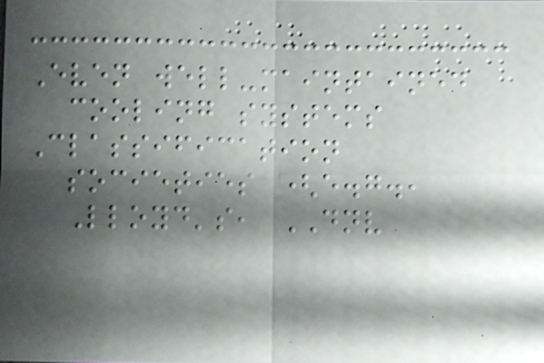Even well-maintained
cooling systems
Classification
societies (e.g.,
Lloyd's, DNV
